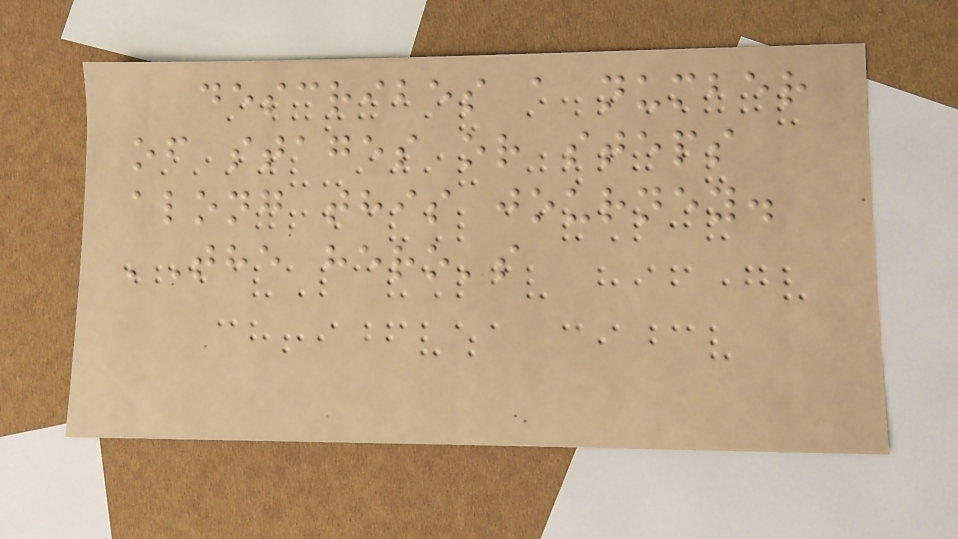describes a number
of stages or steps
along this journey.
'The hero's
